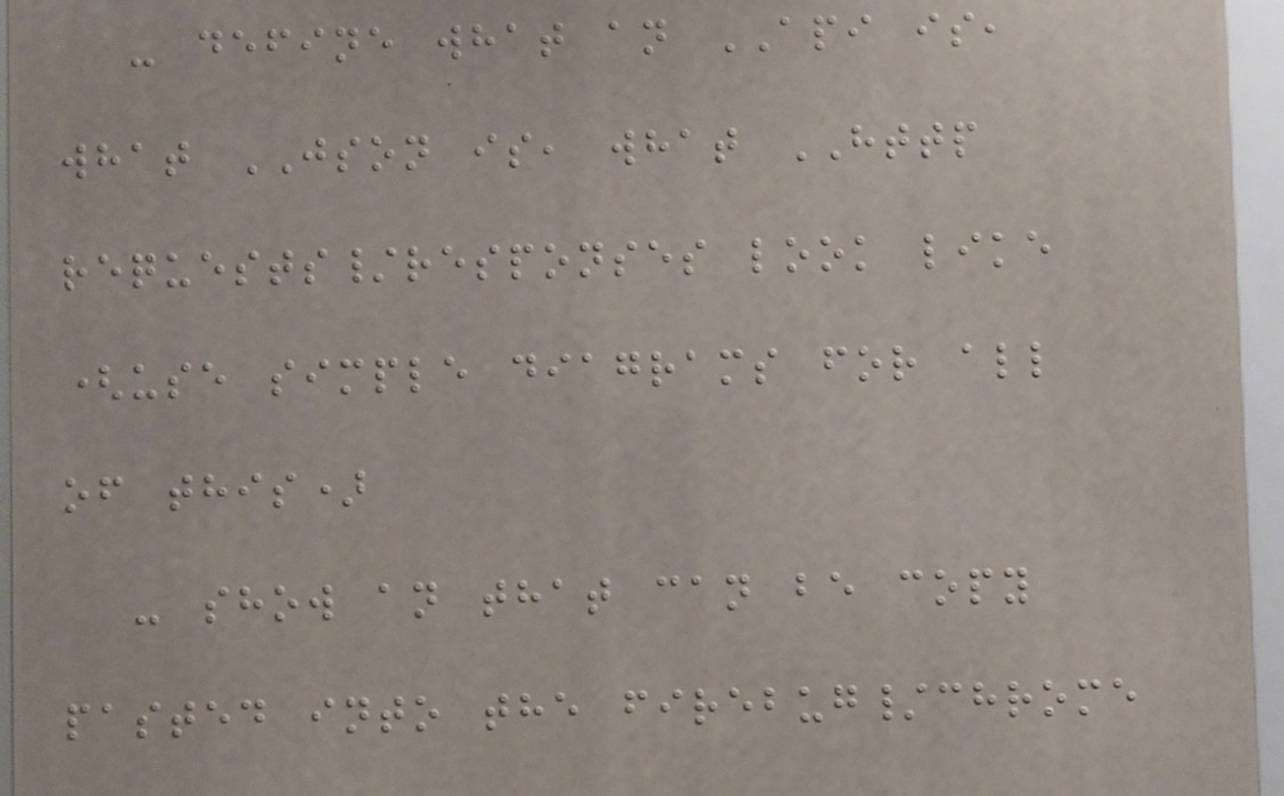- define what an API is,
what JSON is, what HTTP
requests/responses look like
(use simple diagrams for all
of this)
- show an that can be copy
pasted into the firebug/chrome
